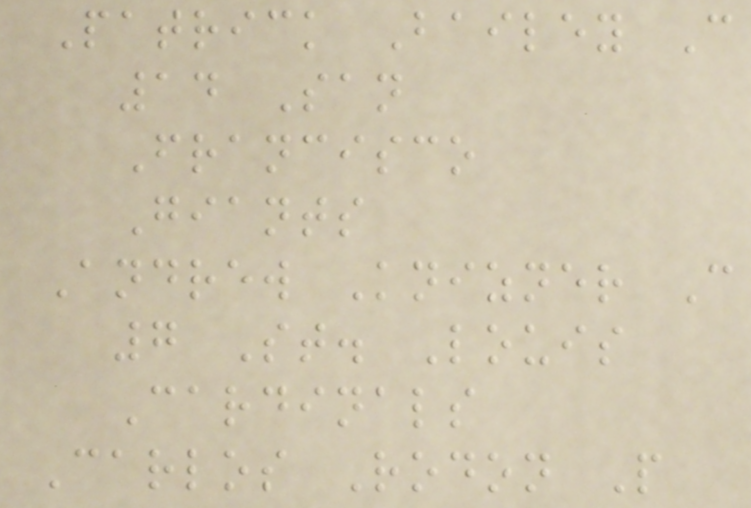Patrick Bailey C
14 San
Francisco
Giants
Andrew Knizner C
7 St. Louis
Cardinals
Carlos Rodon P
